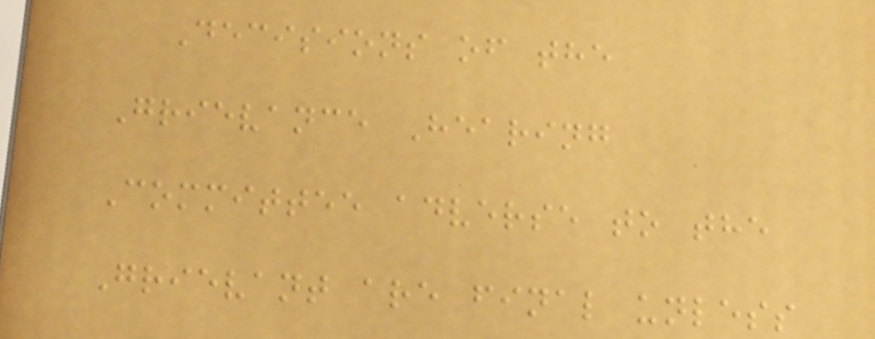Decisions of the
Grievance Hearing
Committee adverse to the
Grievant are final unless
